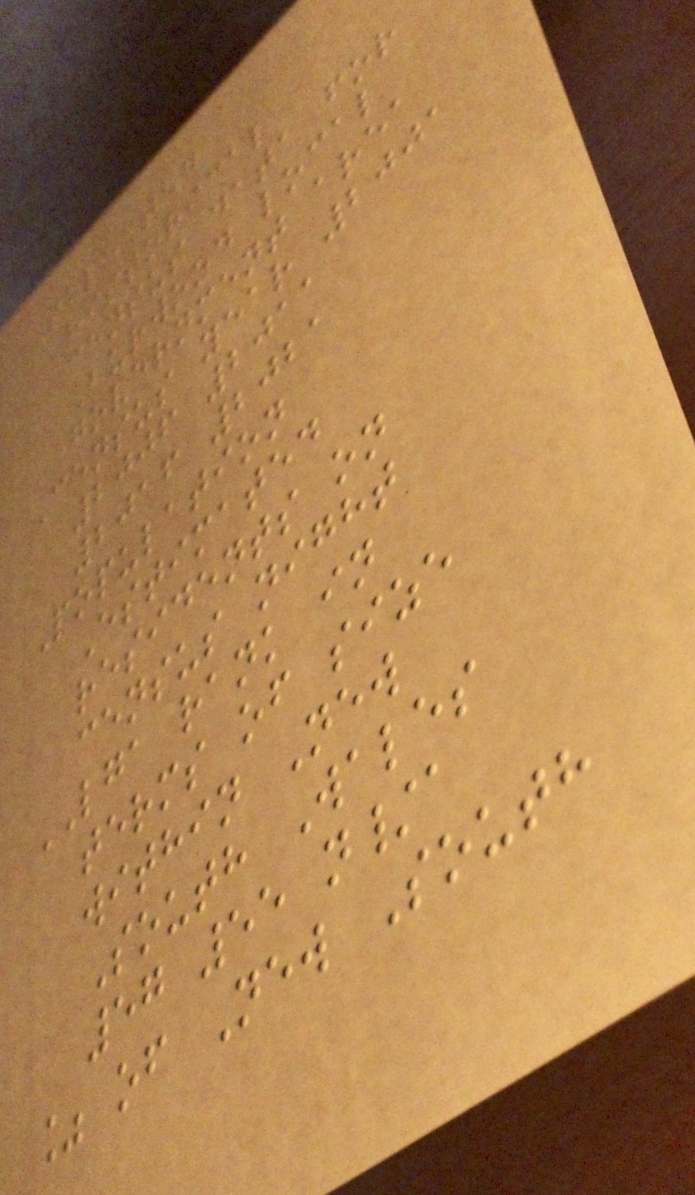Selected
historical
census data for
Burwood local
government area
Census year 2001
2006 2011
2016 2021
Population
Estimated
residents on
census night
LGA rank in
terms of size
within New
South Wales
57 55 n/a
% of New South
